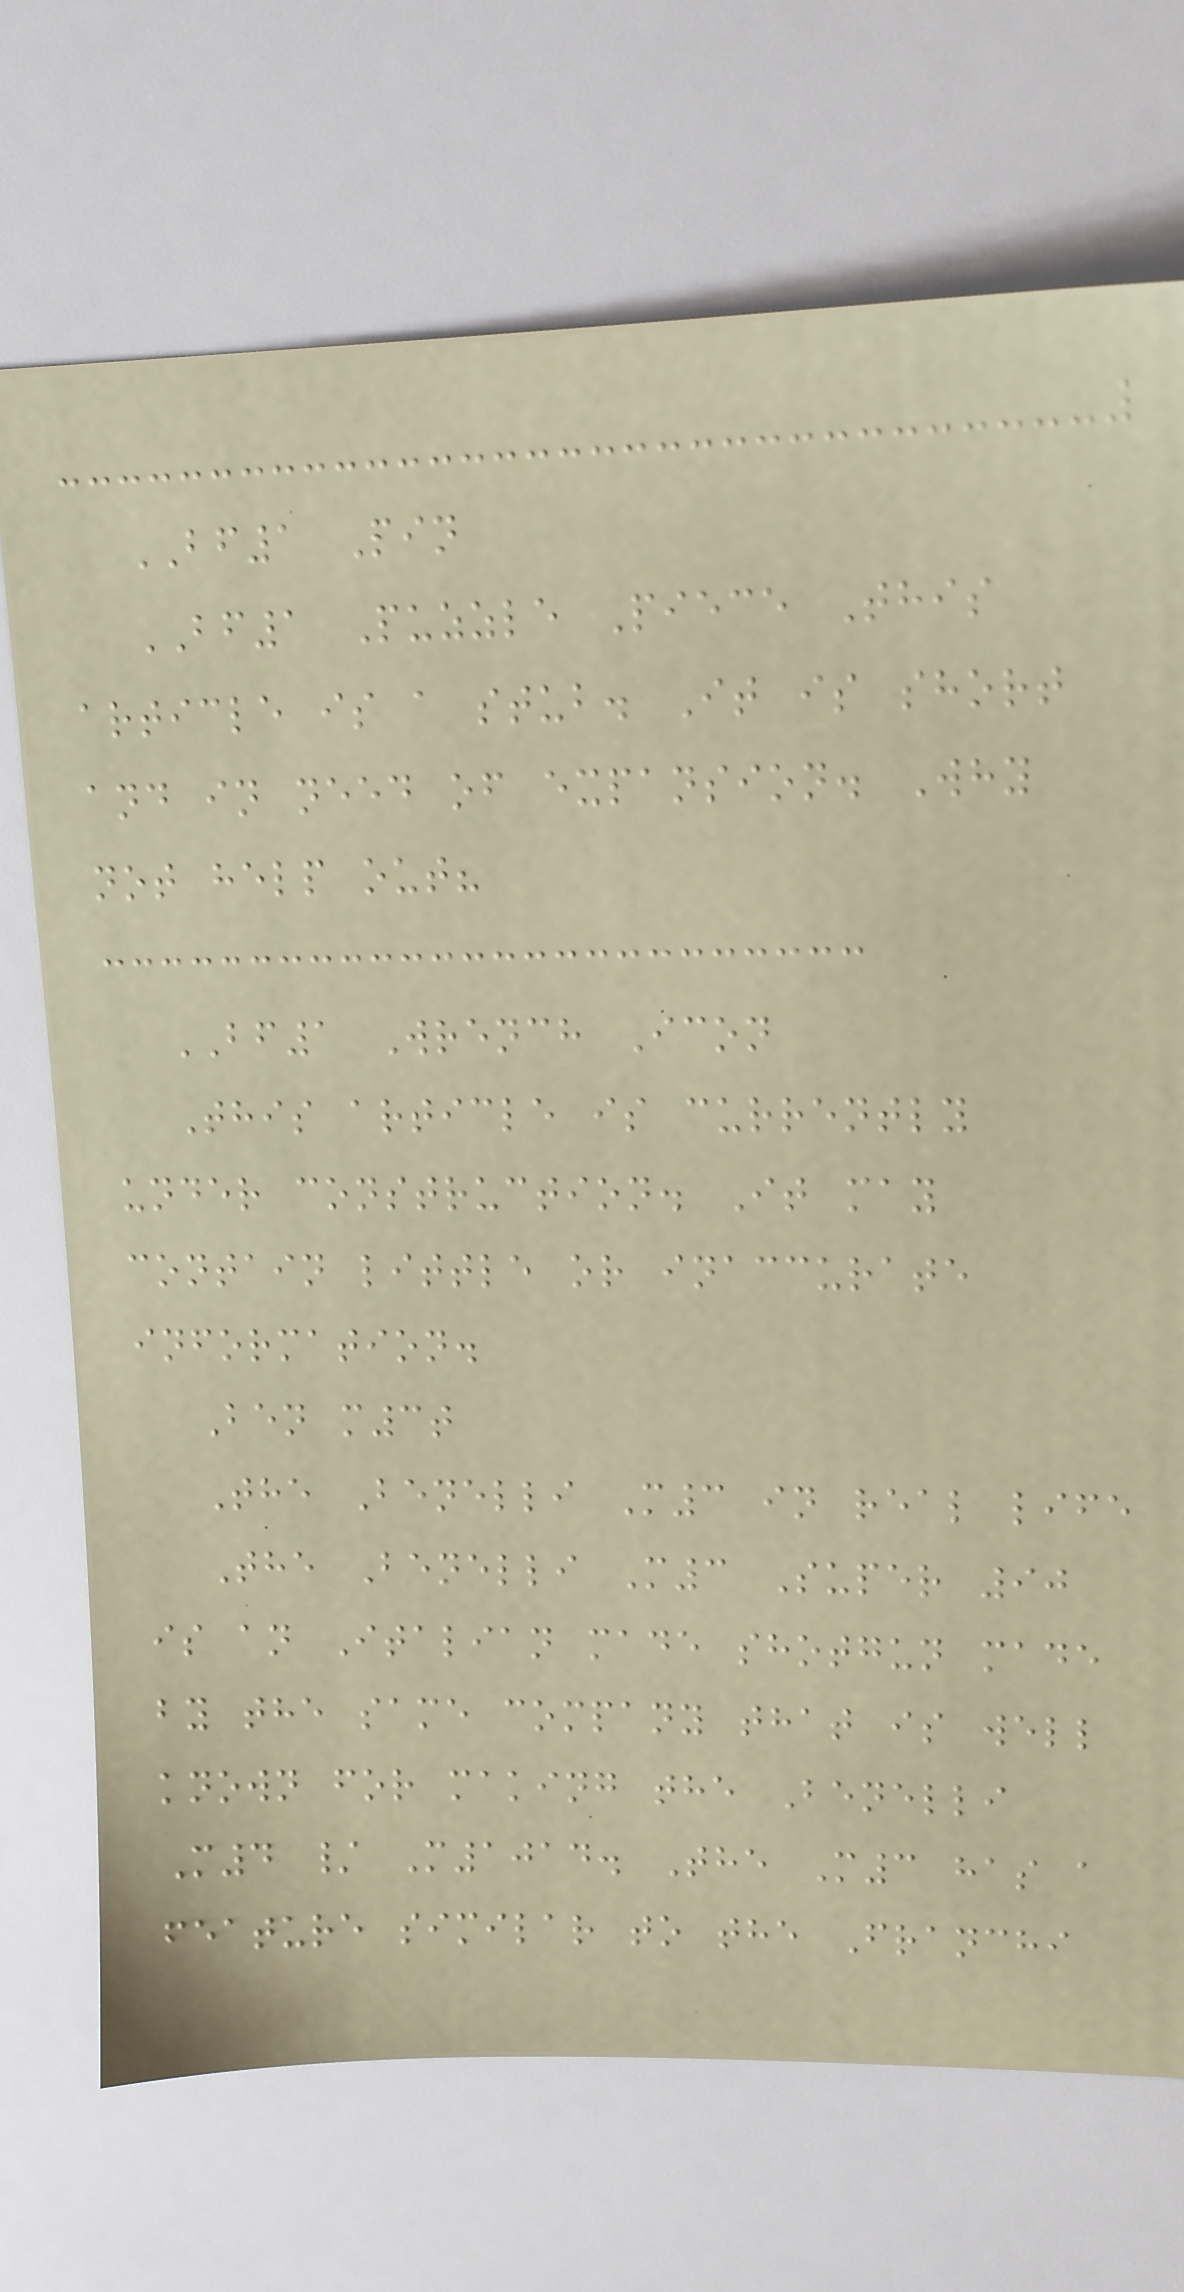BF1 Pin
BF1 Puzzle Piece This
article is a stub. It is short
and in need of expansion. Why
not help out?
BF1 Wrench Icon
This article is currently
under construction. It may
contain little or inaccurate
information.
Ben m3t
The Benelli M3 in real life
The Benelli M3 Super 90
is an Italian made shotgun made
by the same company that is well
known for making the Benelli
M4 / M1014. The M3 has a
feature similar to the Franchi
